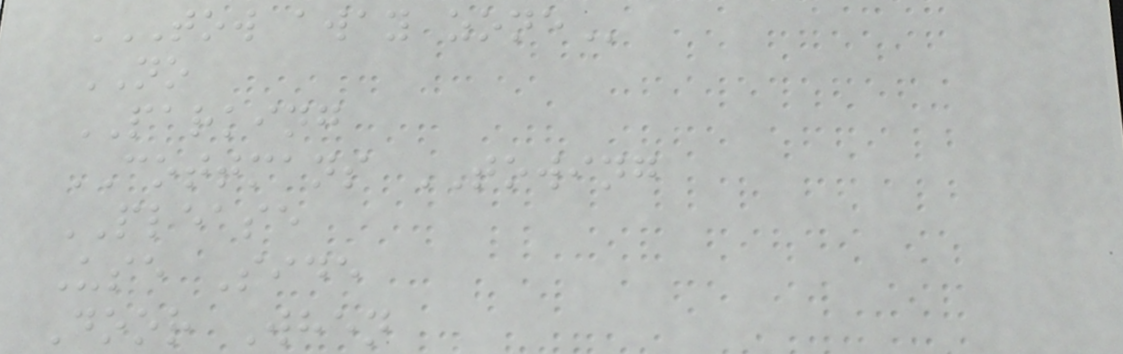TOW AWAY ZONE
NO
PARKING
COTTMANS TOWING
PLEASE
Use Side
Door When
